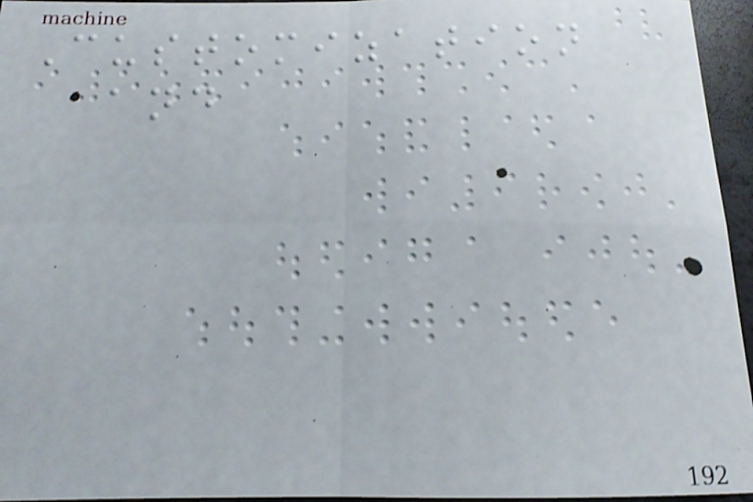Customization
and
